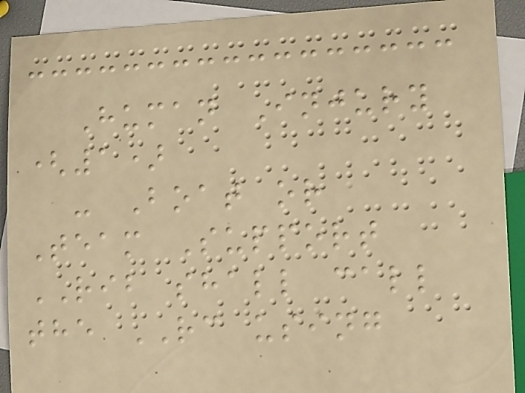Human Injury
(1)
- Boat or
Team Support
RIB shall call
the RC using
